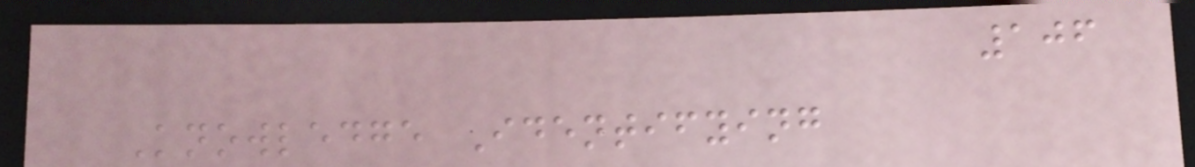106
Knowledge Identifying
